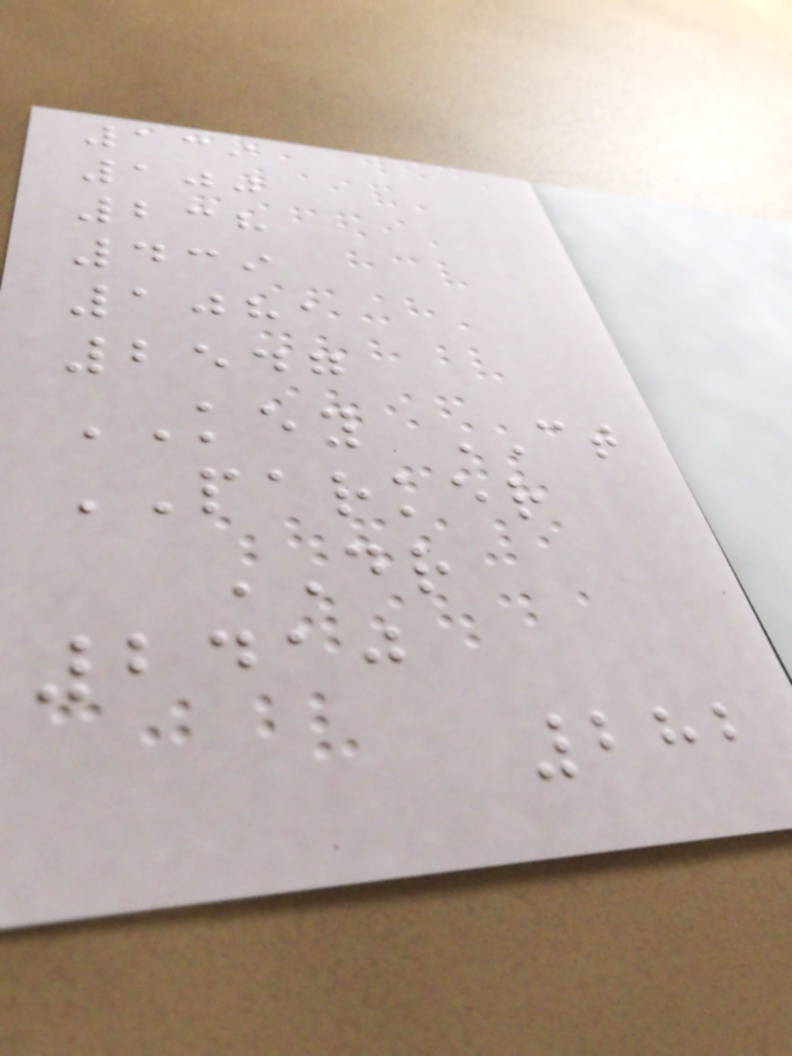139
100
238
439
1081
2547
KEY CT
PARKER
DR
2410
282
